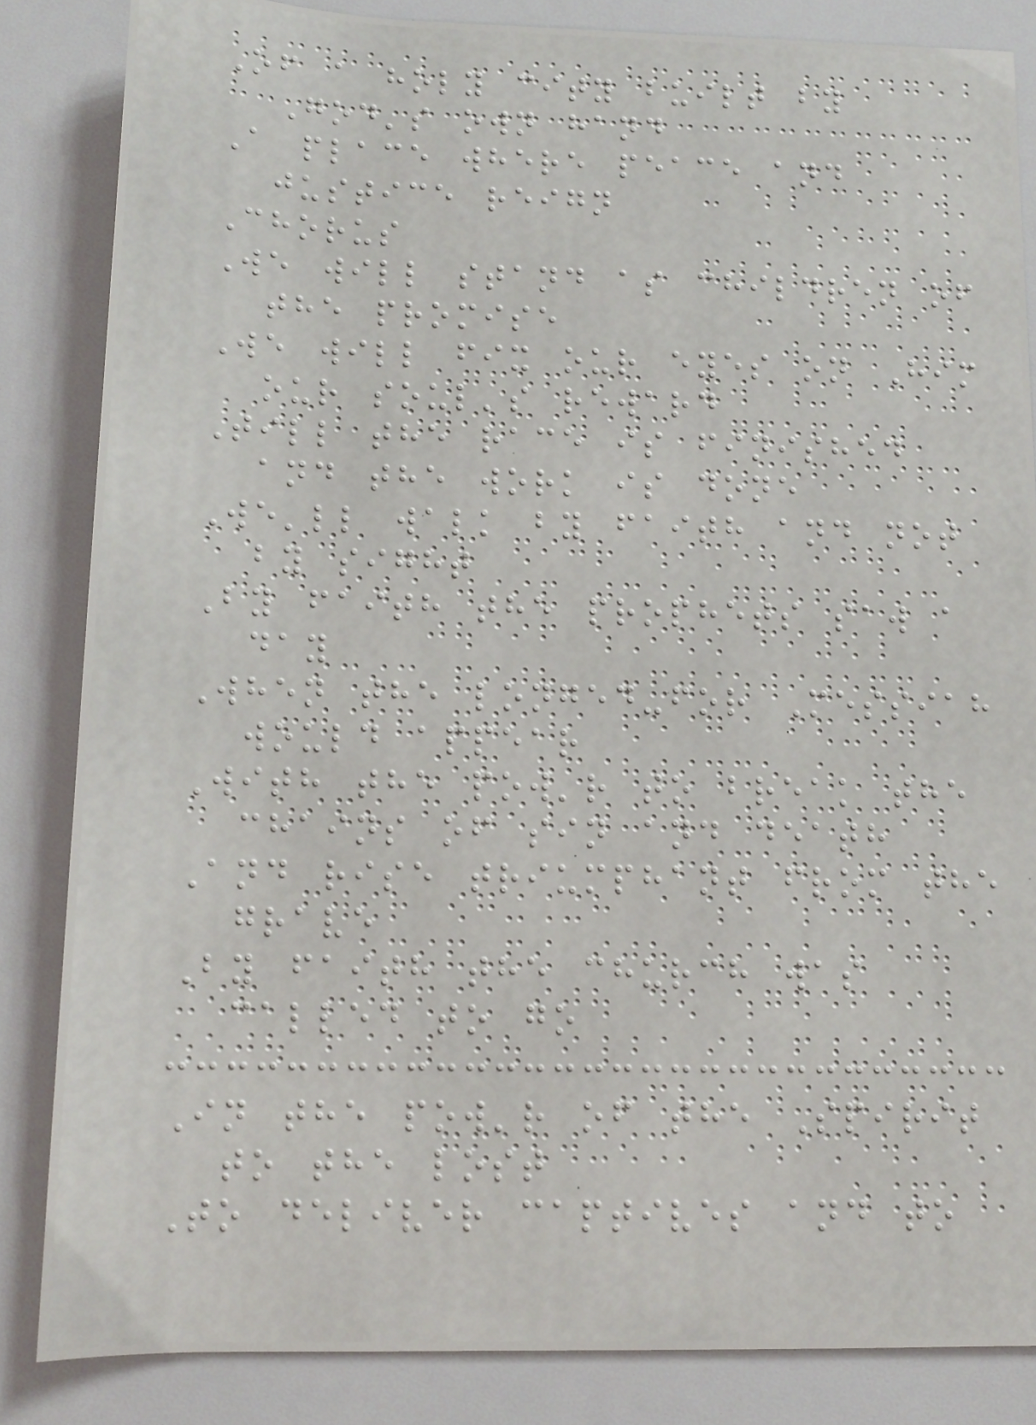Of a holy city built by
God's own hand
A place where peace and
justice reign
Chorus
We will stand as children of
the promise
We will fix our eyes on Him
our soul's reward
Till the race is finished
and the work is done
We'll walk by faith and not
by sight
By faith the prophets saw a
day
When the longed-for Messiah
would appear
With the pow'r to break the
chains of sin and death
And rise triumphant from the
grave
By faith the church was
called to go
In the pow'r of the Spirit
to the lost
To deliver captives and to
